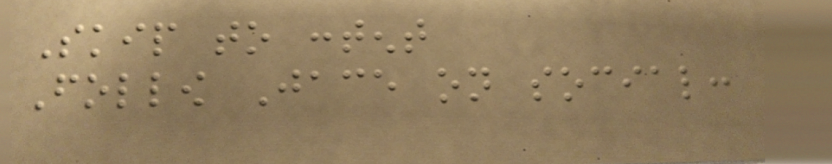Skip to content
Follow Jace on social:
